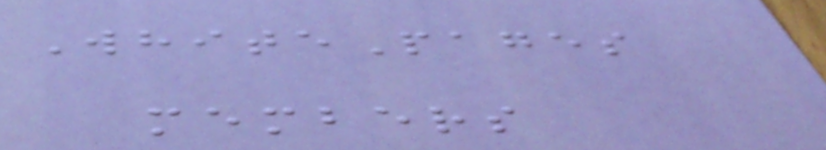WhitePages
members
